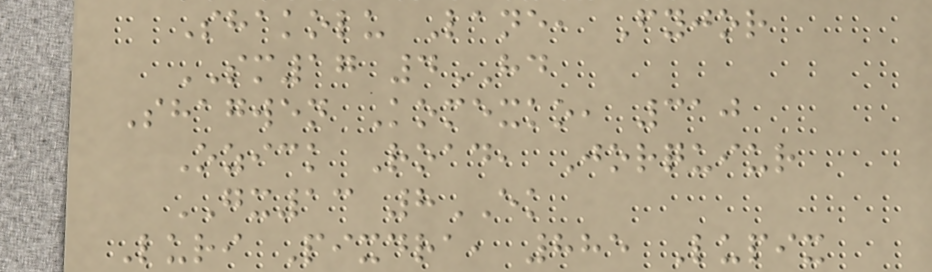Shakolu Lane, Fyjor
SM17 4HD
Shagwen Komexko, 310
Ozick Road, Jorquiur
GX13 8EK
Luri Pixdra, 885 Lupix
